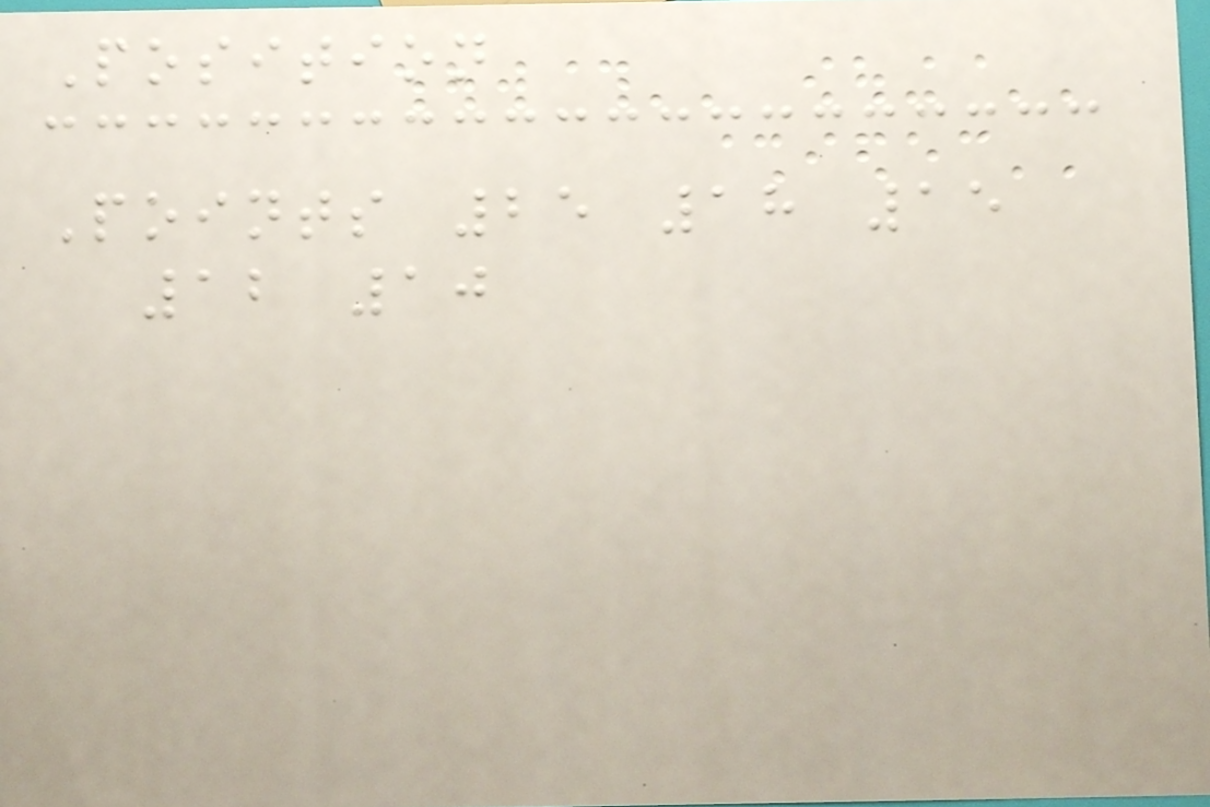Position
Points 25 18 15
12 10
